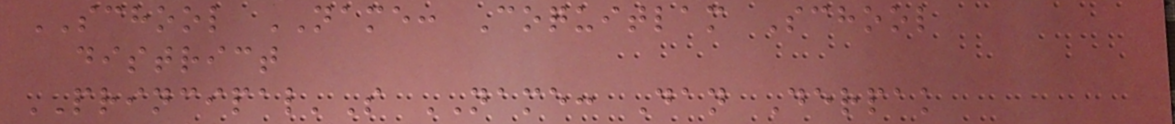SCHOOL NAME: Coquitlam School
district
PRINCIPAL'S NAME: Dan Derpak
